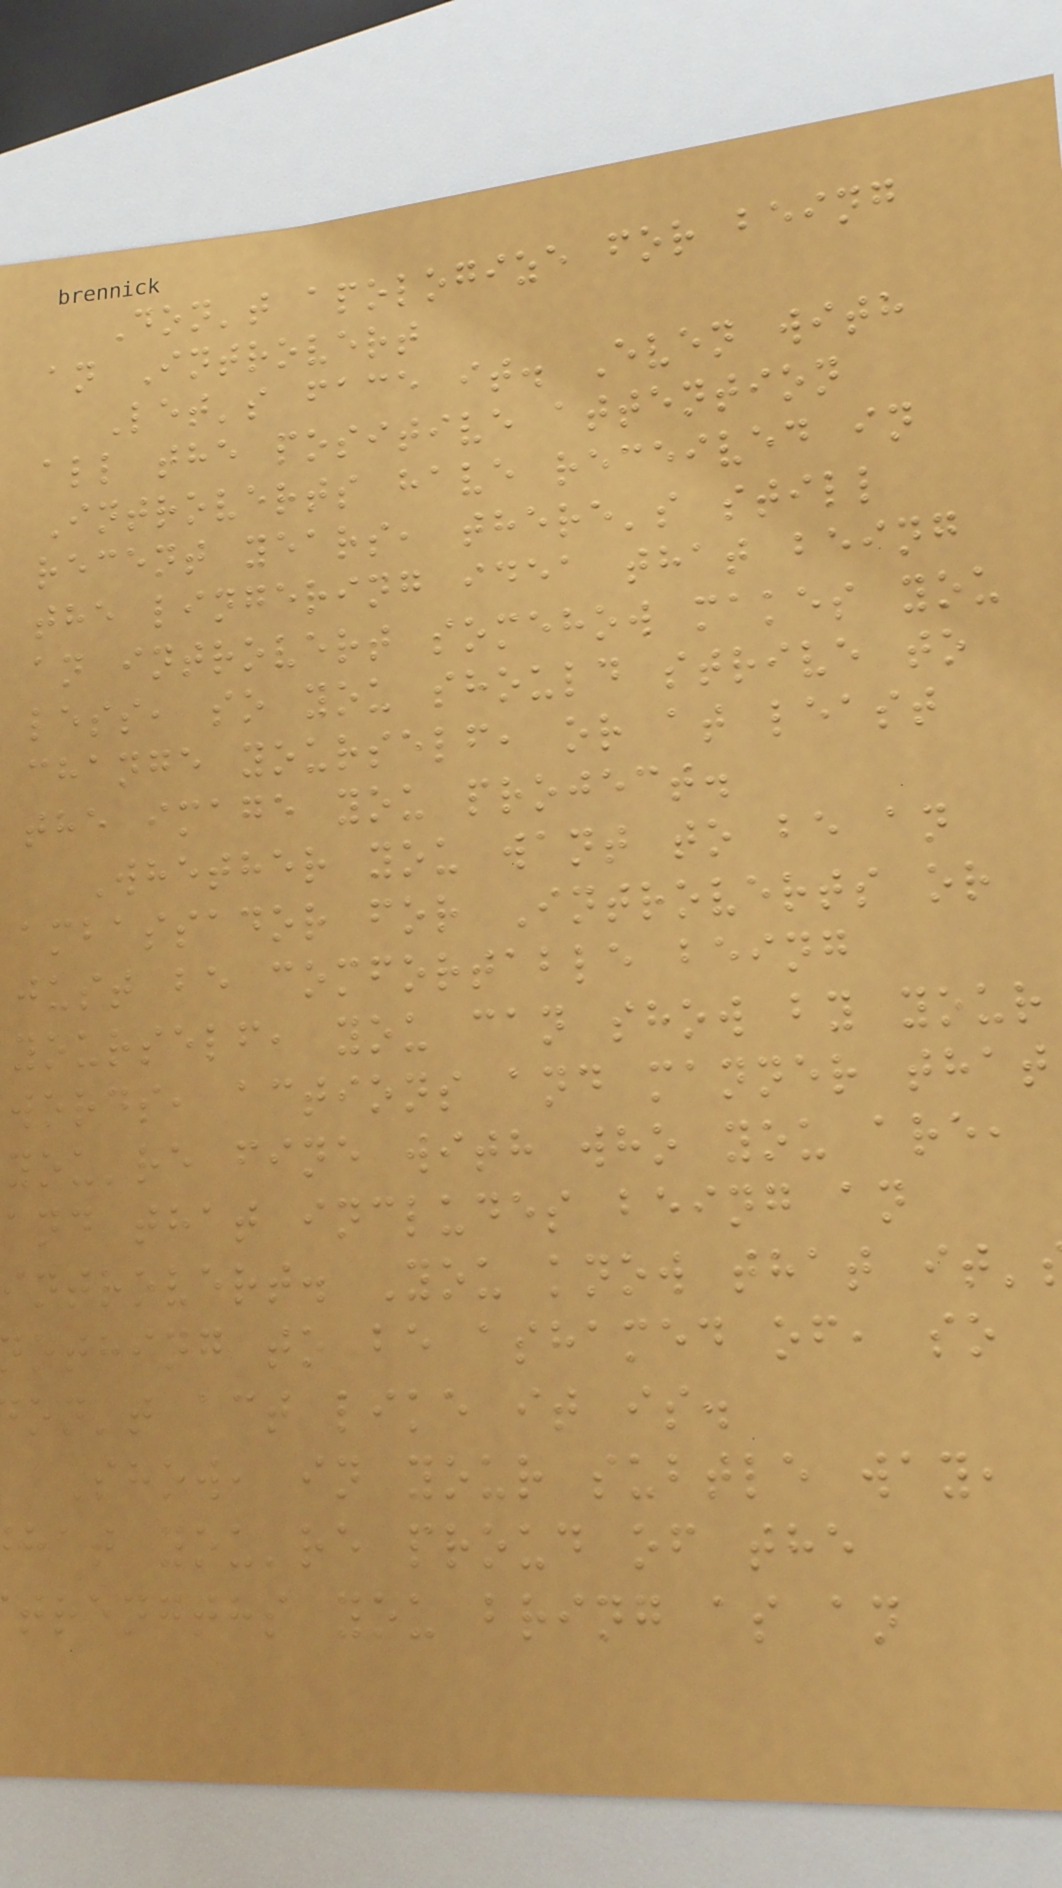Don't apologize for being
an Introvert
Let's face it. Even with
all the positive attention
Introverts have received in
recent years, there's still
the lingering idea that being
an introvert somehow makes you
less, so you should strive to
change yourself, or at least
the image you project.
Whether you want to be an
ambassador for Introverts or
just be comfortable being
yourself, you can show by your
words, actions and manner that
you're fine with who you are,
and that includes being an
introvert. You know that it'
othing to be ashamed of, so
on't act like it is.
Show, in your subtle way,
hat you're proud of the
trengths you bring as an
